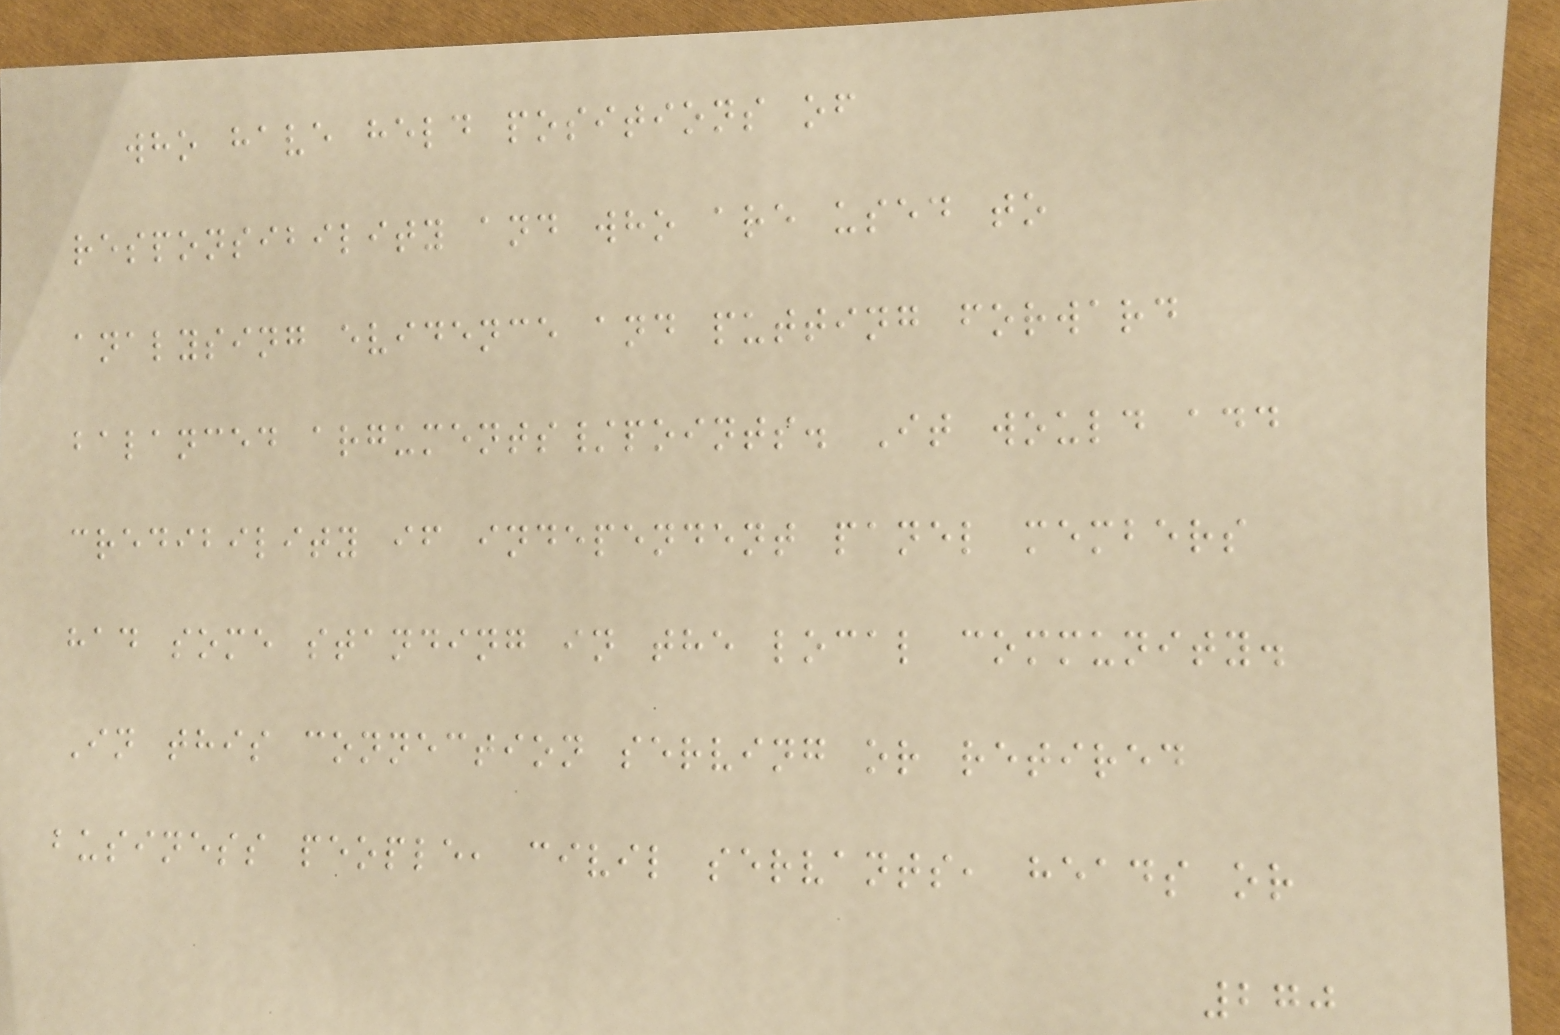who have held positions of
responsibility and who are used to
analysing evidence and putting forward
balanced arguments/points. It would add
credibility if independent panel members
had some standing in the local community.
In this connection serving or retired
business people, civil servants, heads or
270
